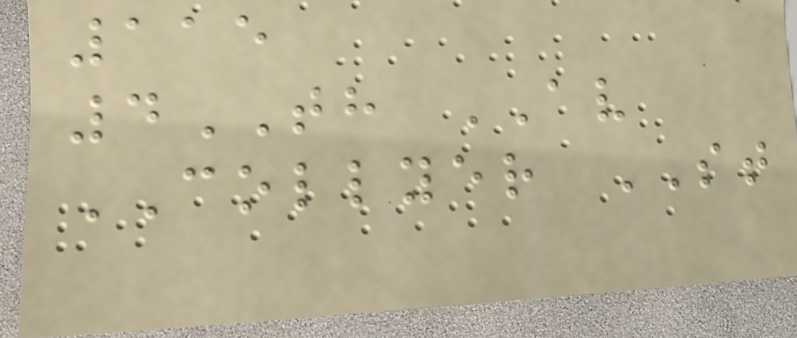115
4TH AV
COLLYER ST
